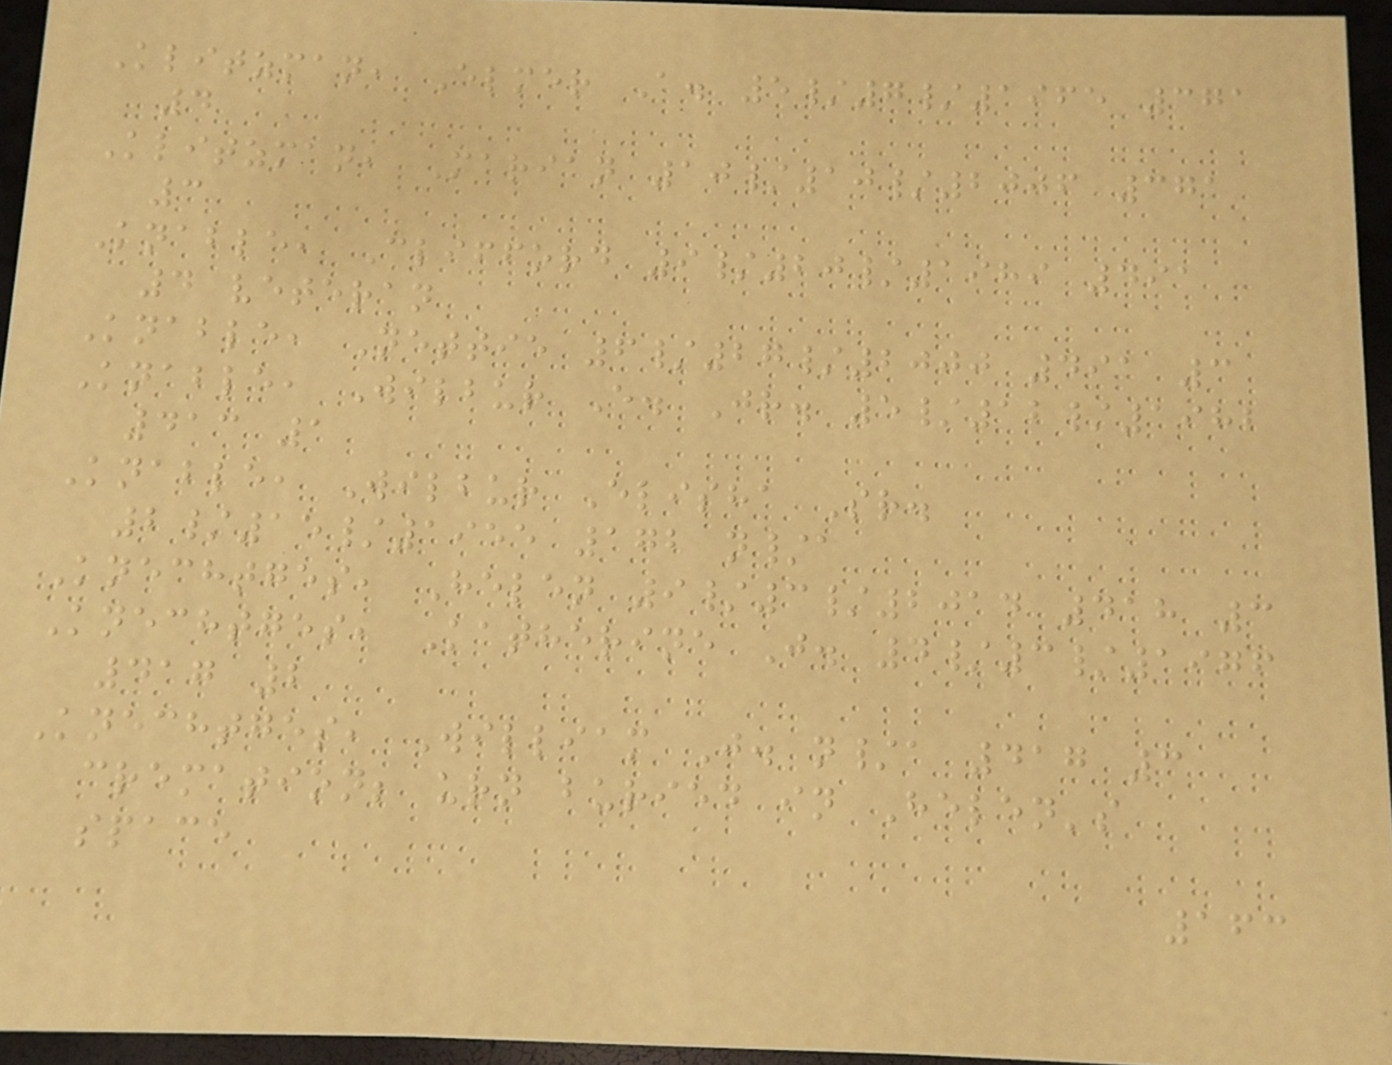Klitzman, Elmer A. 5/7/1965 371
4
Klitzman, Marian 10/10/2006 371
3
Knable, Clifford 9/20/1989 491
4 veteran
Knable, Nettie 6/27/2000 491 3
Knable, Wilbur E. Jr. 5/12/1982
413 1
Knable, Wilbur Elisha Sr.
2/15/1955 172 n/a
Knechtges, Helen 9/3/2014 418 3
Knechtges, Katherine J. 4/3/1976
417 2
Knechtges, William J. n/a 417 3
cremation; urn buried in Helen's
space
163
